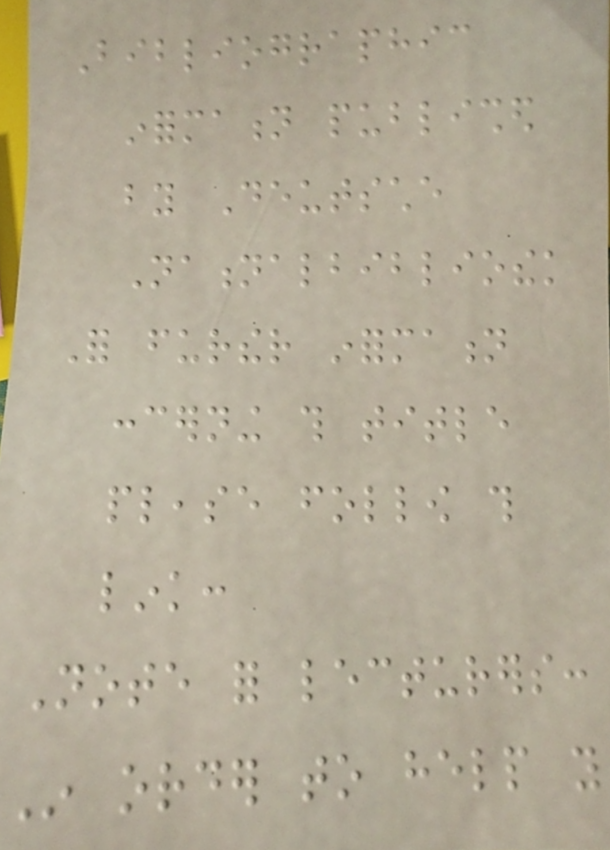Bibliographic
information published
by Deutsche
Nationalbibliothek
For further information
concerning this title
please follow this
link:
Note for lecturers:
In order to help you
